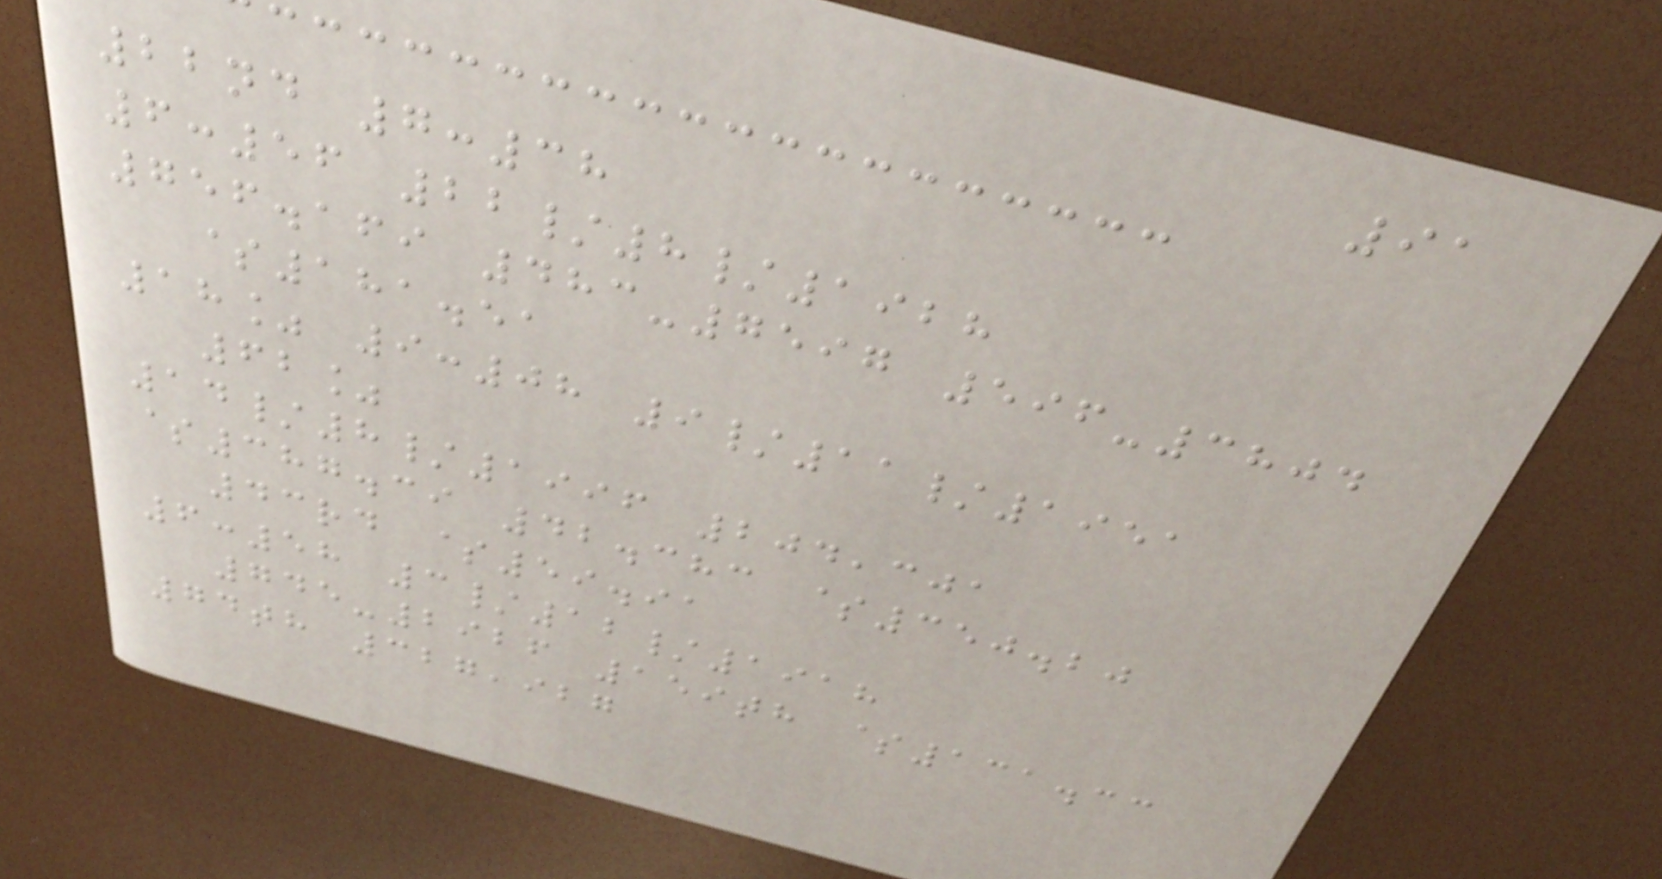91
22nd 7:38
6:56 22/8/1928
756.169 483-7597 596-3804
$181.51
18% 9:08 9/11/1951
62%
14/8/1996 204,301
$387.39 42.383 $350.20
43rd $59.91
6:58 3/12/1918
745-2926 159th $131.33
74th 327,927
